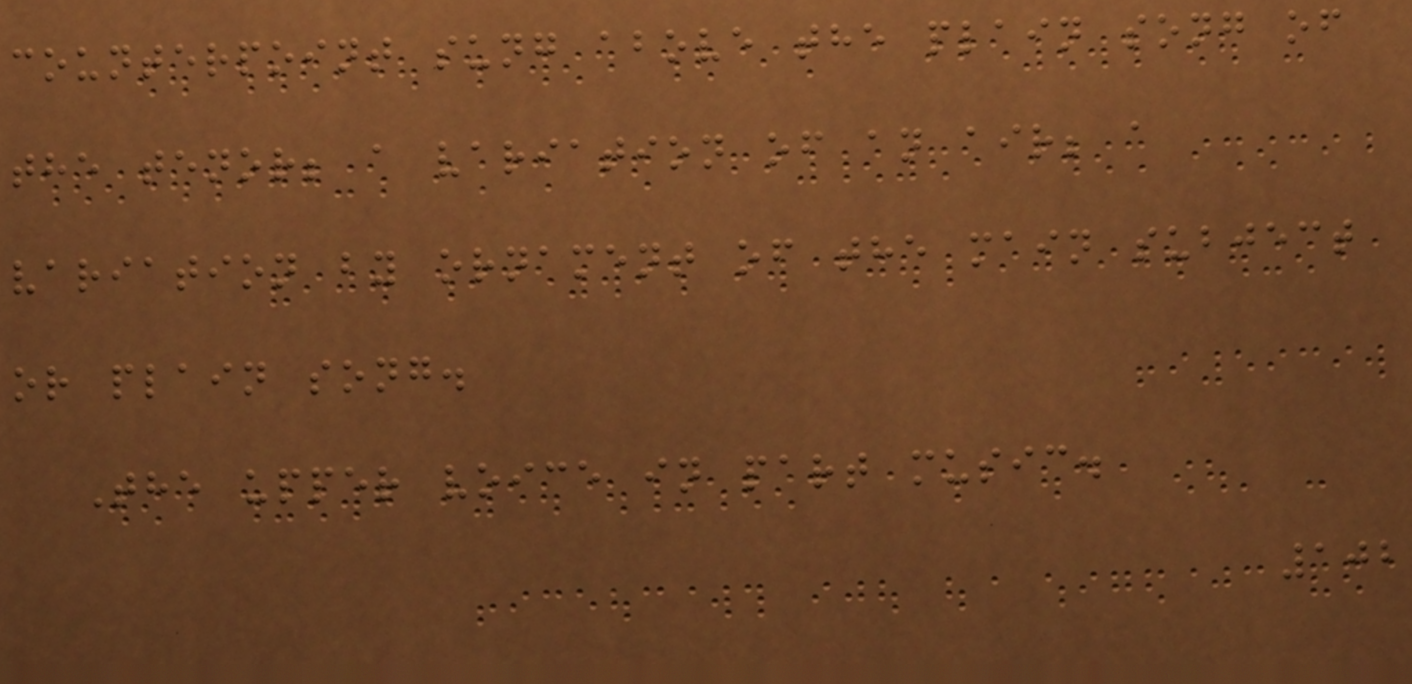counterpoint sung above the plain song of
the tenor; a variation of an air; a
variation by ornament of the main subject
or plain song.
The upper voice in part music.
102
